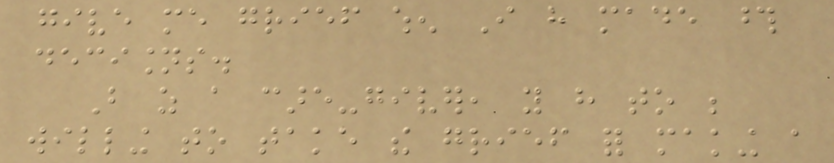give me grief when I have made those
decisions.
But as a care-giver, you have to be
willing to take the grief for making a
